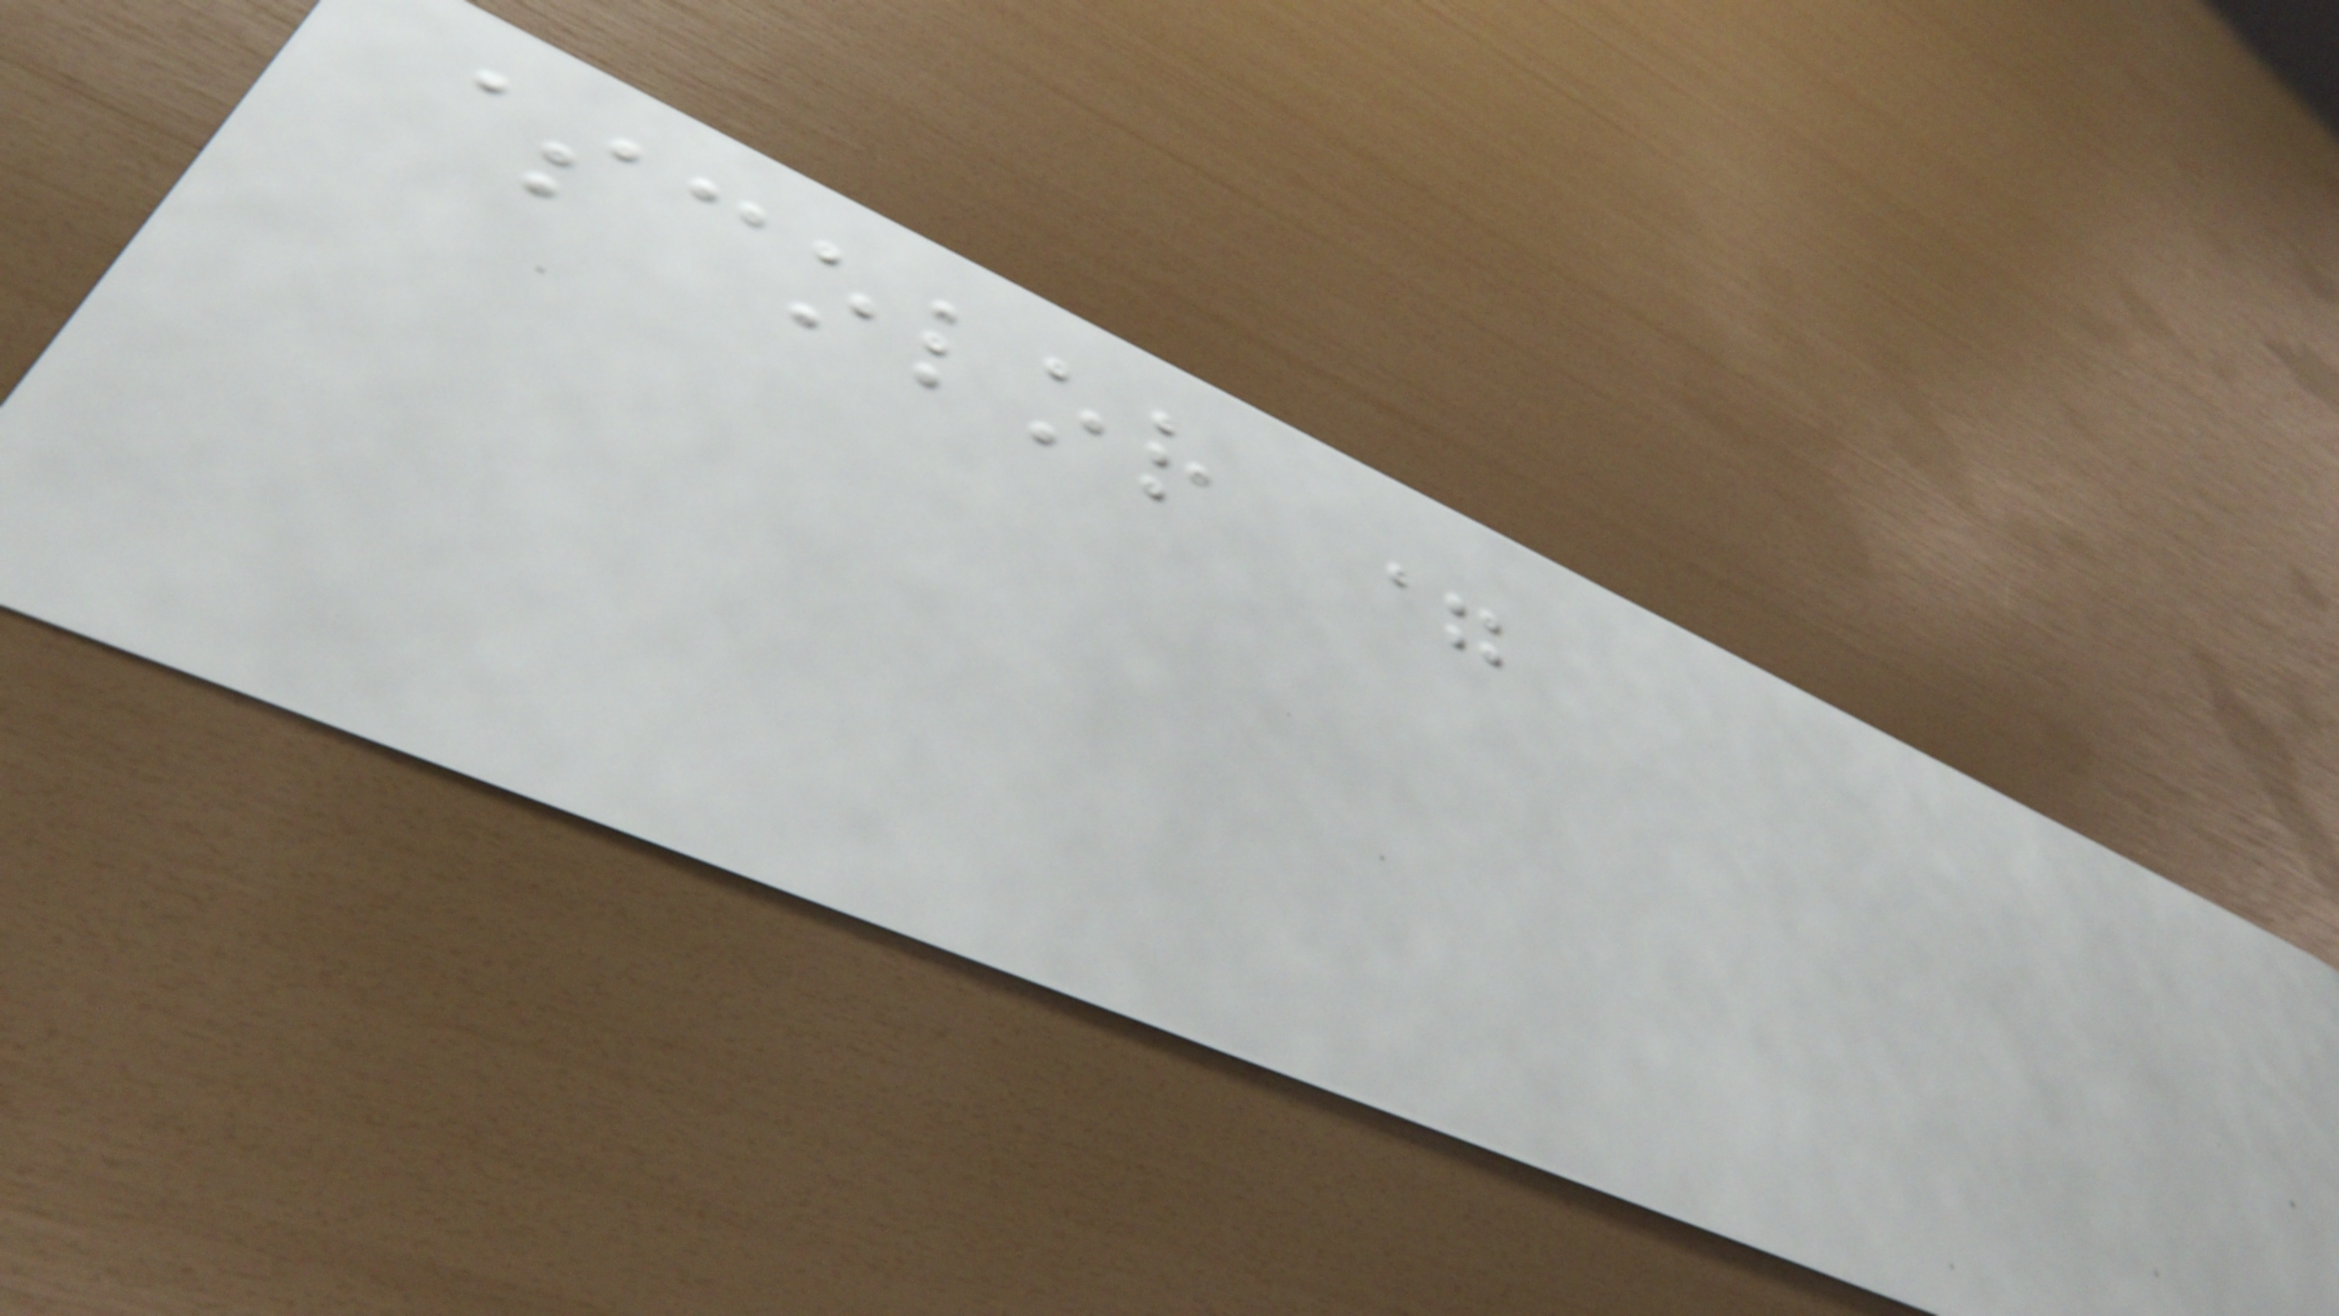$color =
